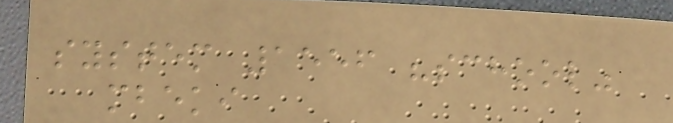system 1556 "school"
mbeki
